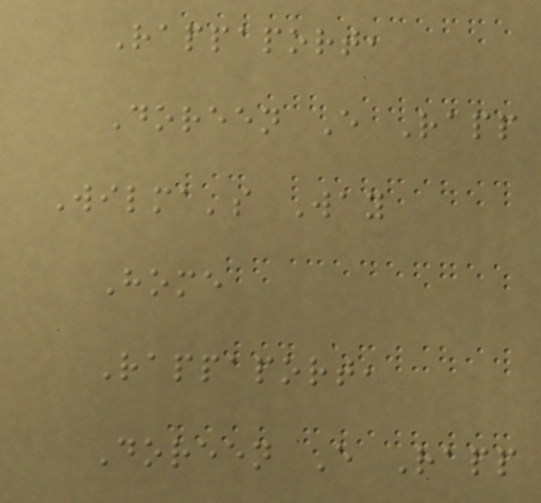Rappaport,
Doreen E Rapp
Wilma's Way
Home
Rappaport,
Doreen E Rapp
